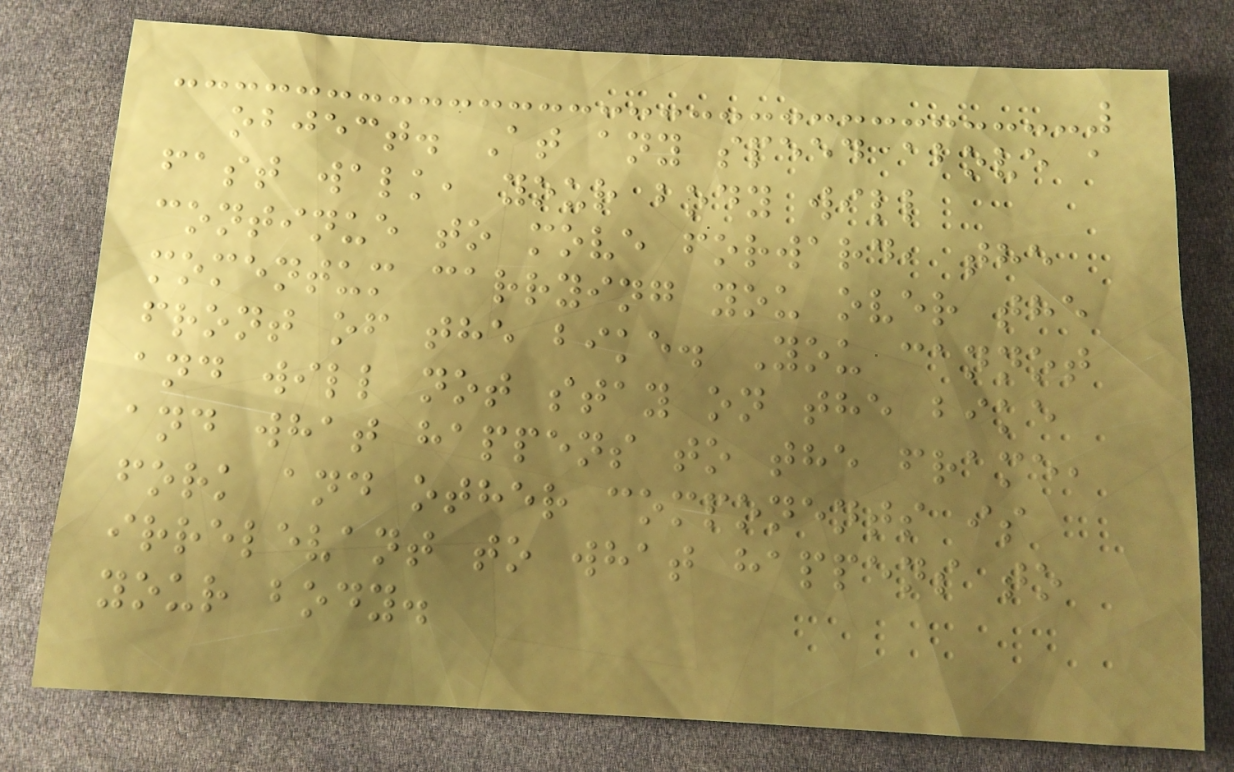object. At any speed above a
fast walk, your body will
continue to move forward, the
momentum carrying you over the
front of the bike. You cannot
and will not stay on the bike
and what happens to the frame,
fork and other components is
irrelevant to what happens to
your body.
